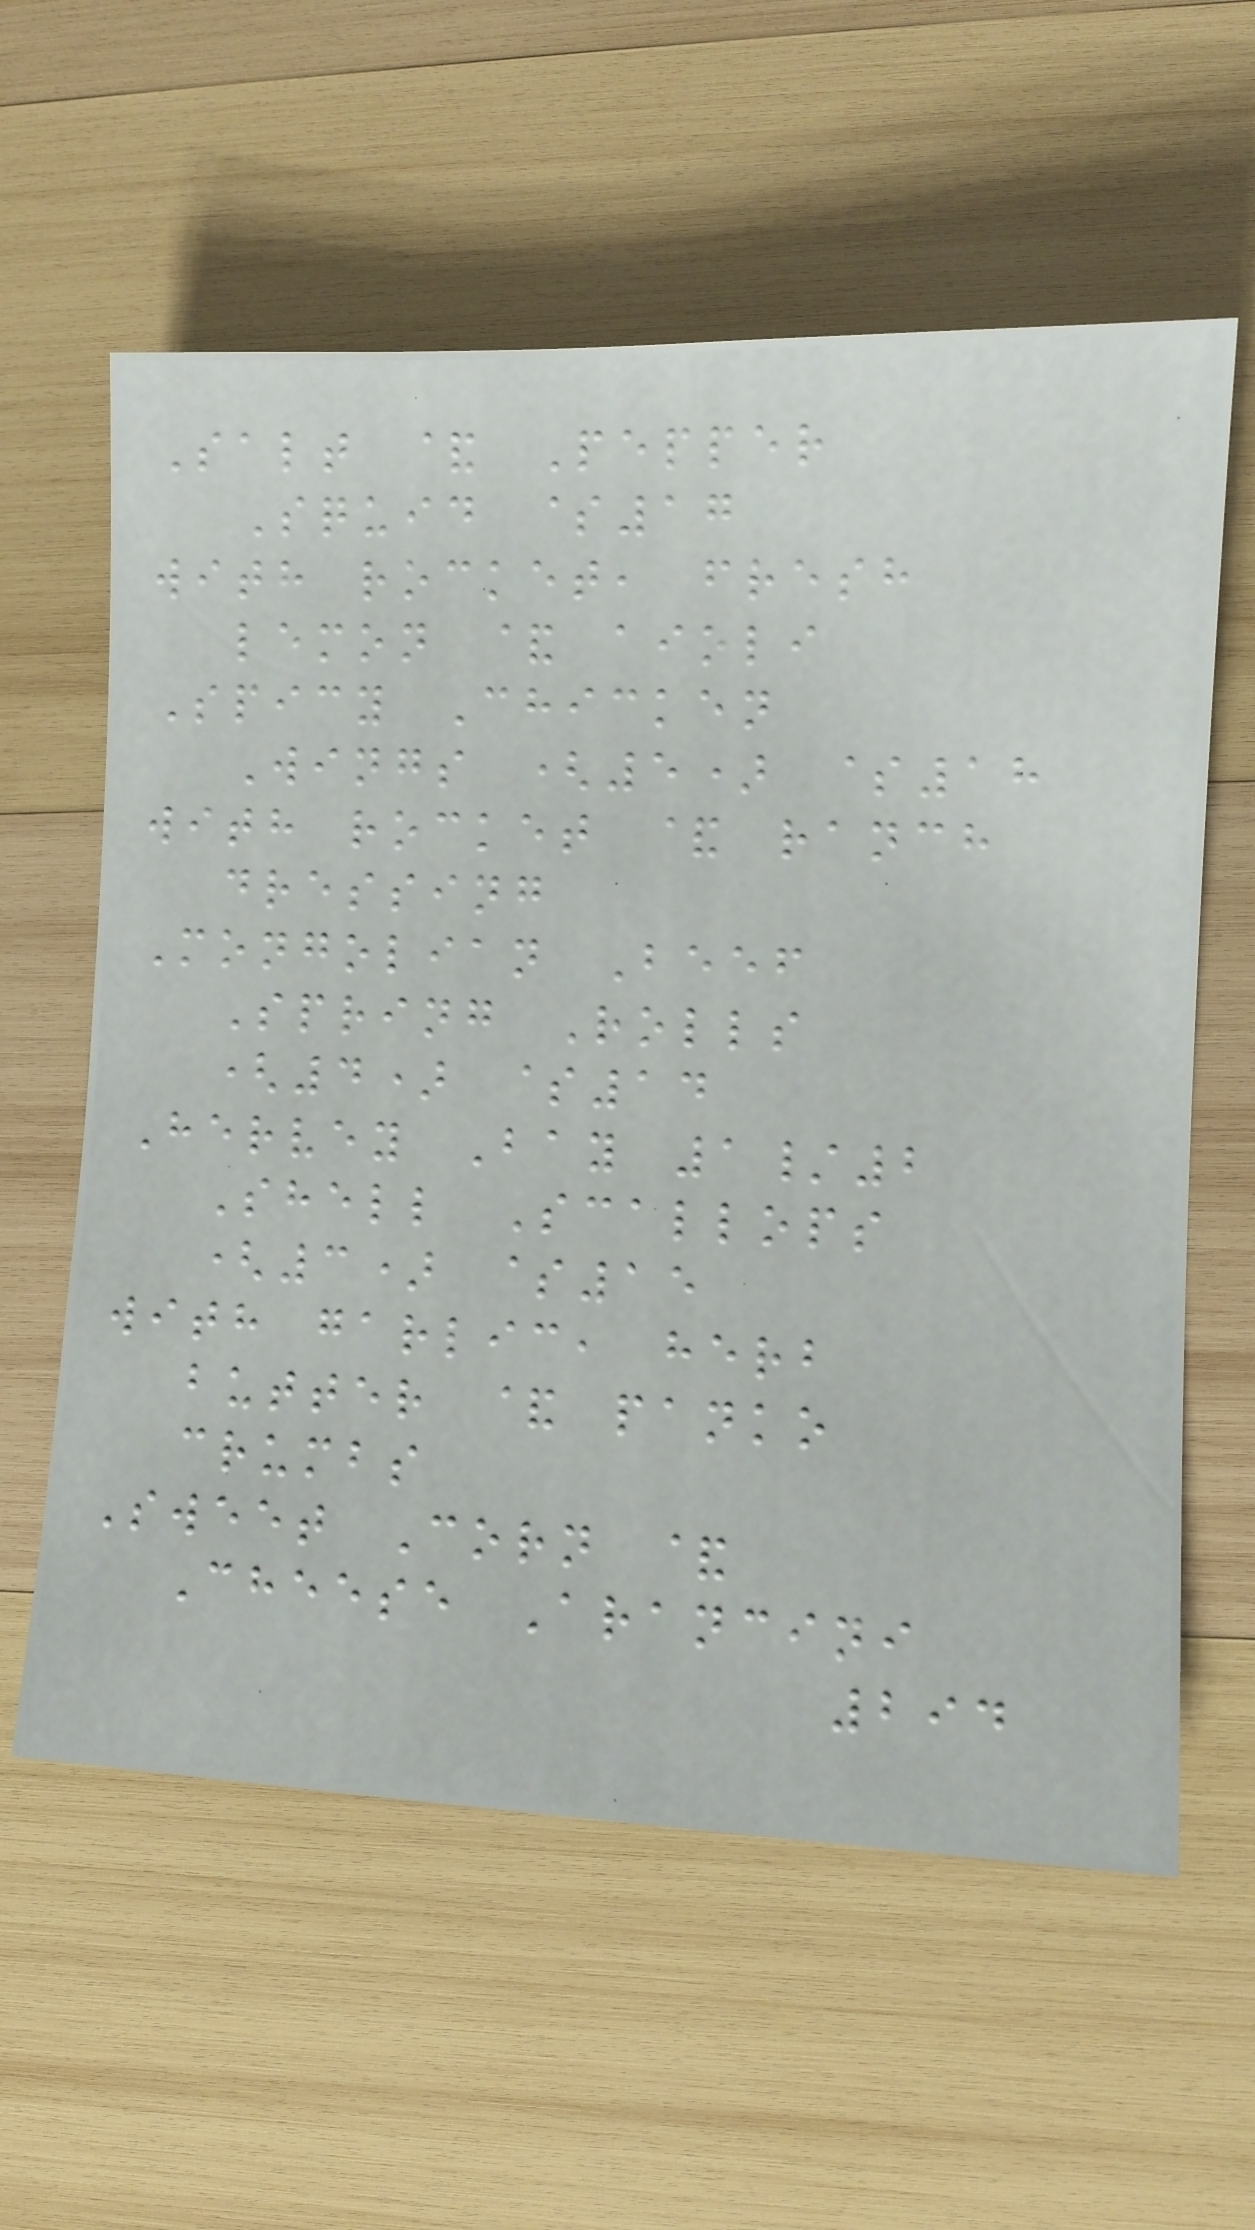Salt & Pepper
Squid $17
with rocket, fresh
lemon & aioli
Spicy Chicken
Wings (5) $18
with rocket & ranch
dressing
Mongolian Beef
Spring Rolls
(4) $14
Hervey Bay 1/2
Shell Scallops
(3) $15
with garlic, herb
butter & panko
crumbs
Sweet Corn &
Cheese Arancini
294
